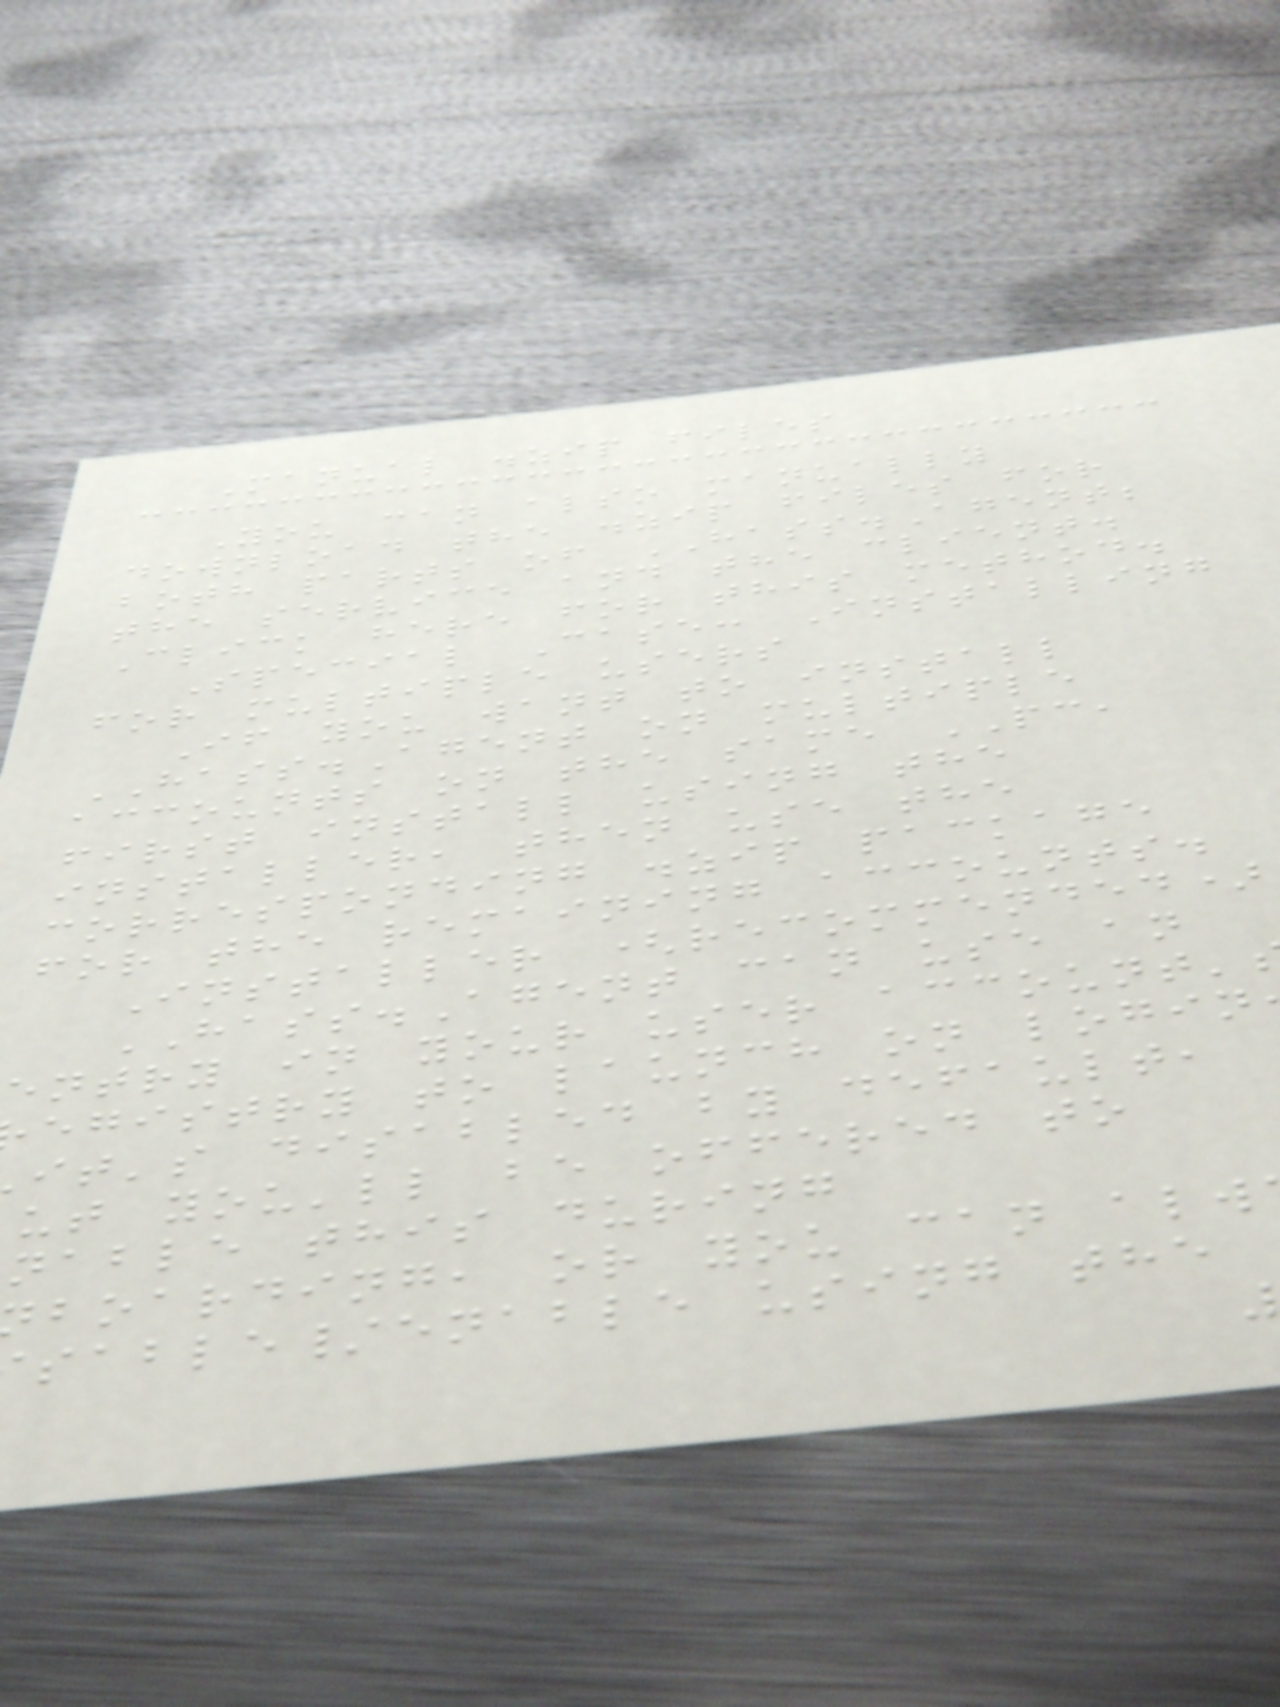Manual .zip files
You can also manually
download the .zip files for
both parts of HASS.Agent;
the service and the client.
Click here for this method.
Special Case: Installing
for multiple users
If you want to install
HASS.Agent on multiple
accounts on the same PC,
first install using the
installer, then use the
corresponding .zip package
for the remaining accounts.
Installer (recommended)
HASS.Agent can use an
entry in your user account'
egistry to launch on login
it's disabled by default,
ut you'll be offered to
nable this during
boarding, or you can alw
sable/enable using the
